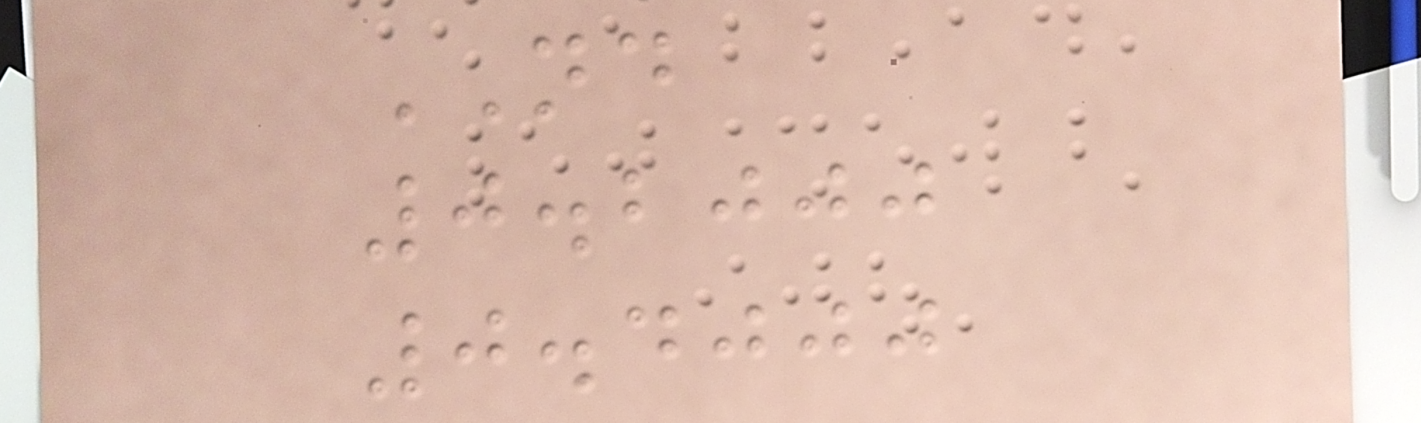ND
0.2000
0.4000
